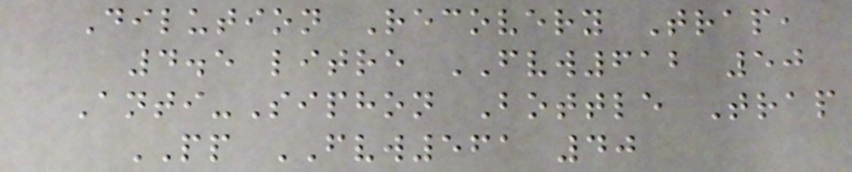Dilution Recovery Trap,
4.5 litre FVW612 50
Anti-Siphon Bottle Trap
PP FVW561 40
